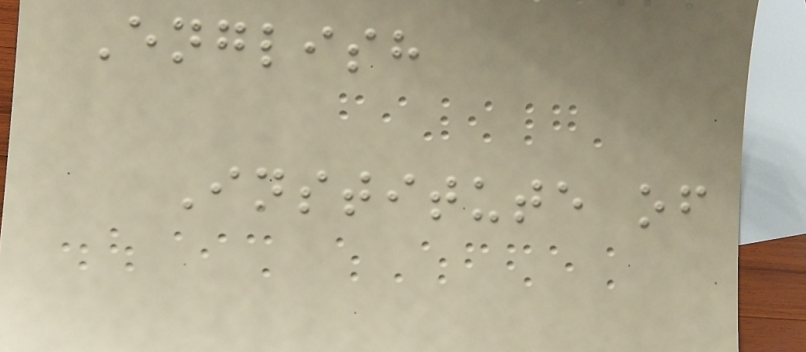English
Institute of
